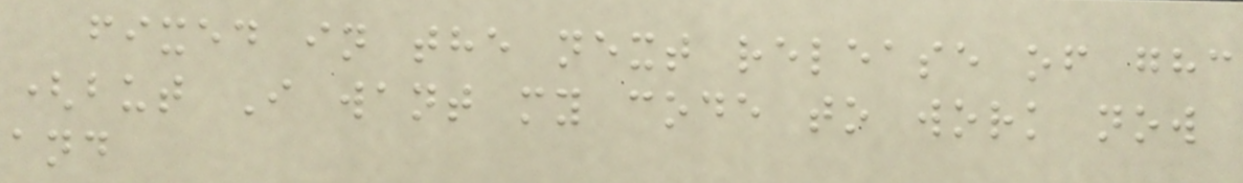fixed in the next release of ghc
(but I want my code to work now
and
